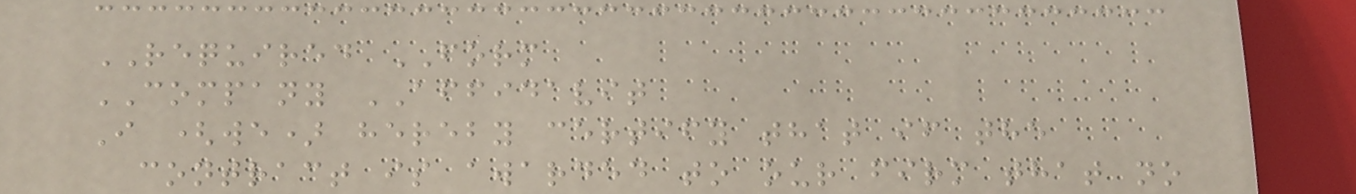REQUIRED FORM
COMPANY AFFIDAVIT
I (we) hereby certify that if the
contract is awarded to our firm that no
